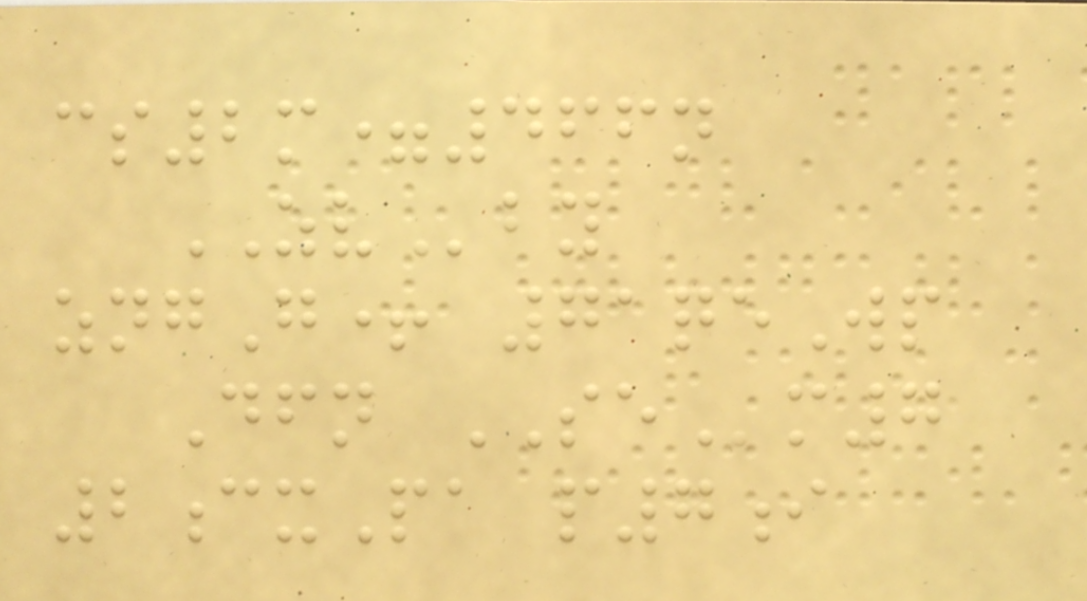cs2m=466n
ZVby
zngG+ 71qeWp
Dfn SEm7
2cxPa p7i
